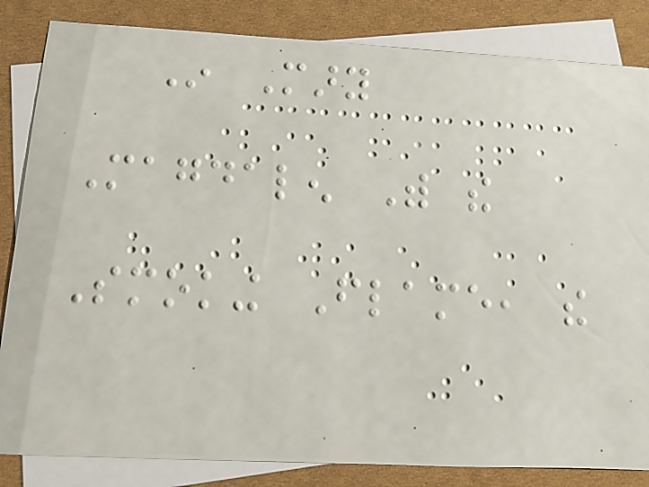In Mary
Magdalen With the
Smoking Flame, the
